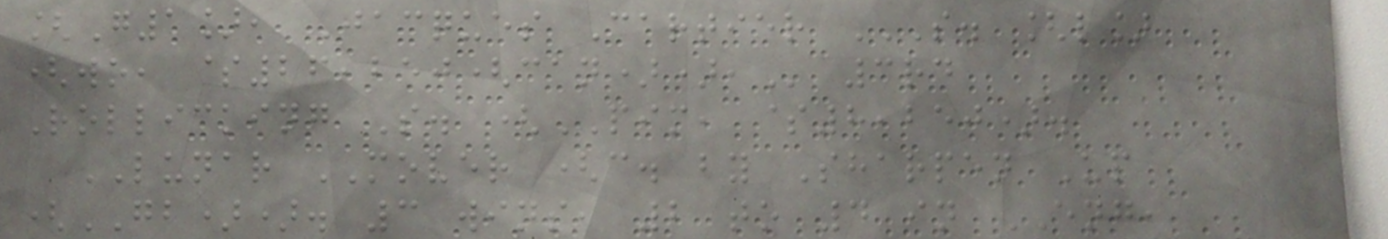[G1], Jacques Cartier S. [L]
(WO, $26,250(CAN)), 3rd
Rollicking S. (PIM, $8,250).
LUNAR MOVER (c. by Sharpen Up
(GB)). 3 wins, 2 to 4 in ENG,
